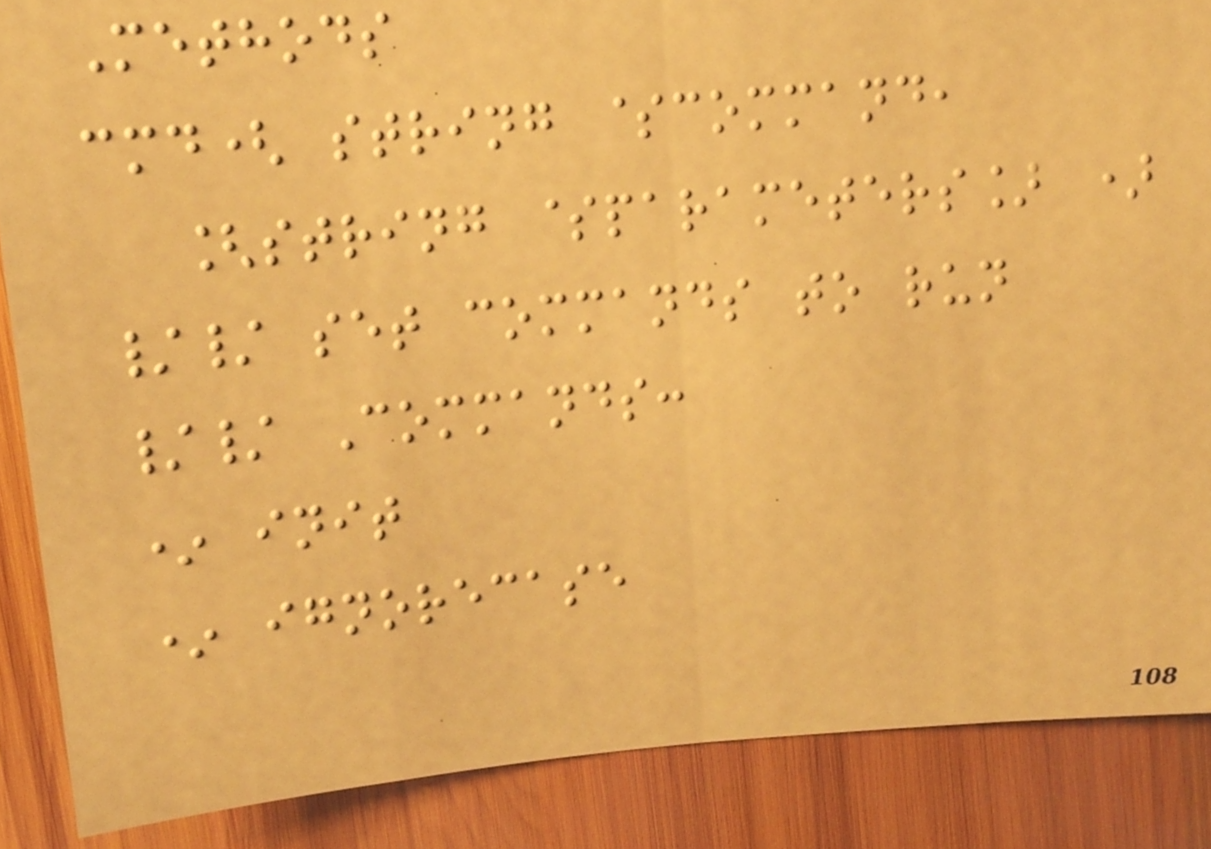Methods
cmd( string $command,
[string $parameters] )
// set commands to run
// Commands:
* init
* ignorecase
